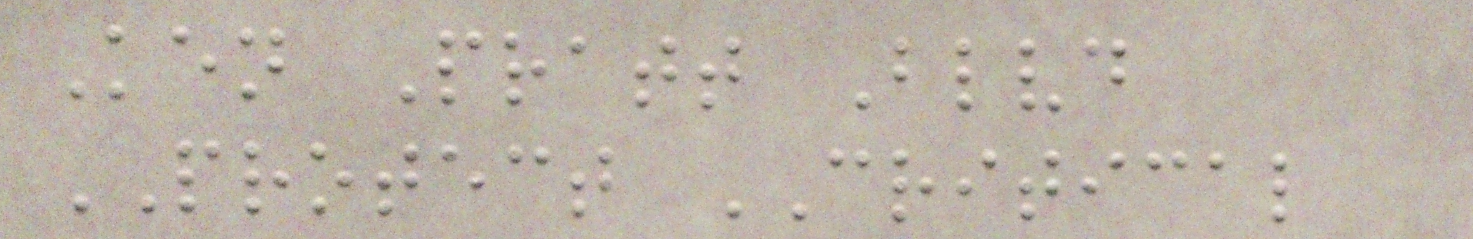Ken Pratt Blvd
PROTECT CRITICAL
